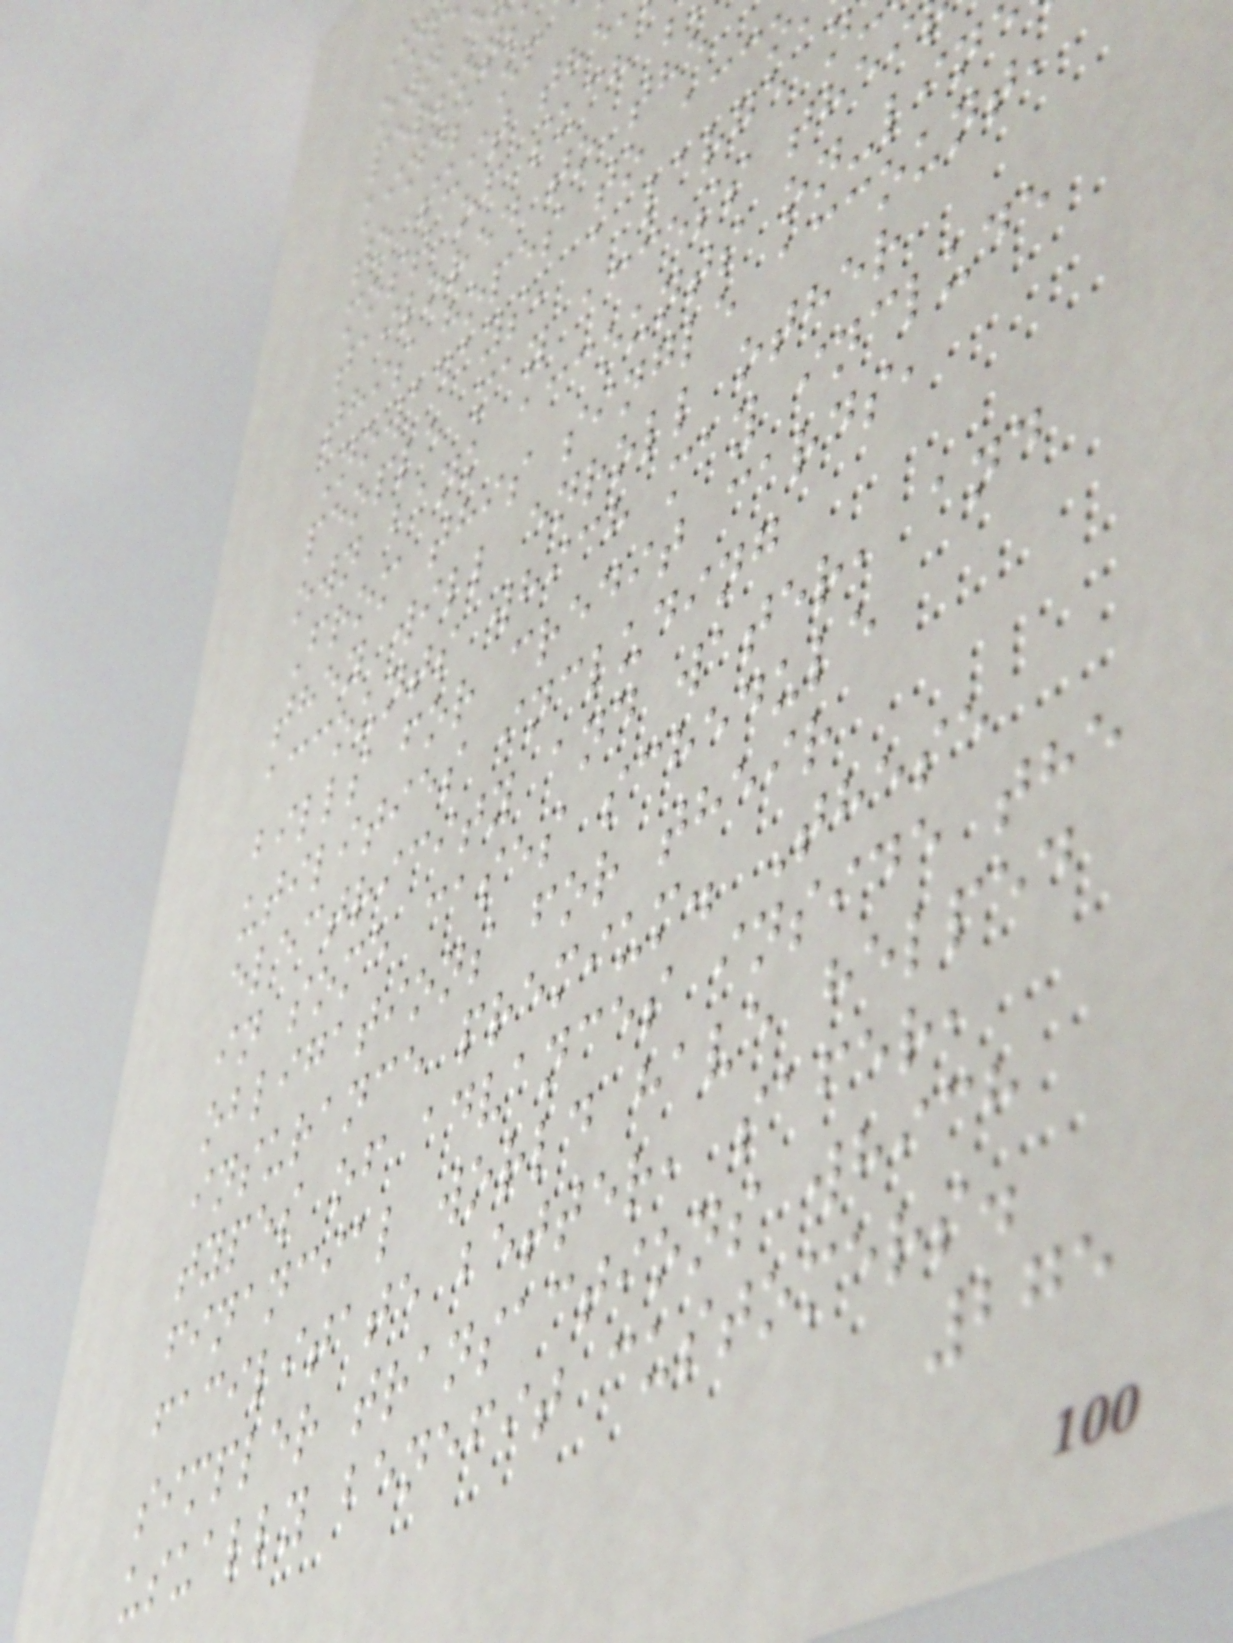persons
kinds of
to suit the
most of such
tailored to the
this hopes to acco
Nowadays, a large n
people may access thei
own bank accounts on-lin
From this single account,
they will enroll other
accounts which may include
bills for credit cards,
utilities including
electricity and water, and
in some cases schedule
obligations for their
insurance premium. These
types of advances inside the
financial world have helped
facilitate better, safer,
simpler transactions which
usually benefit customers.
275
